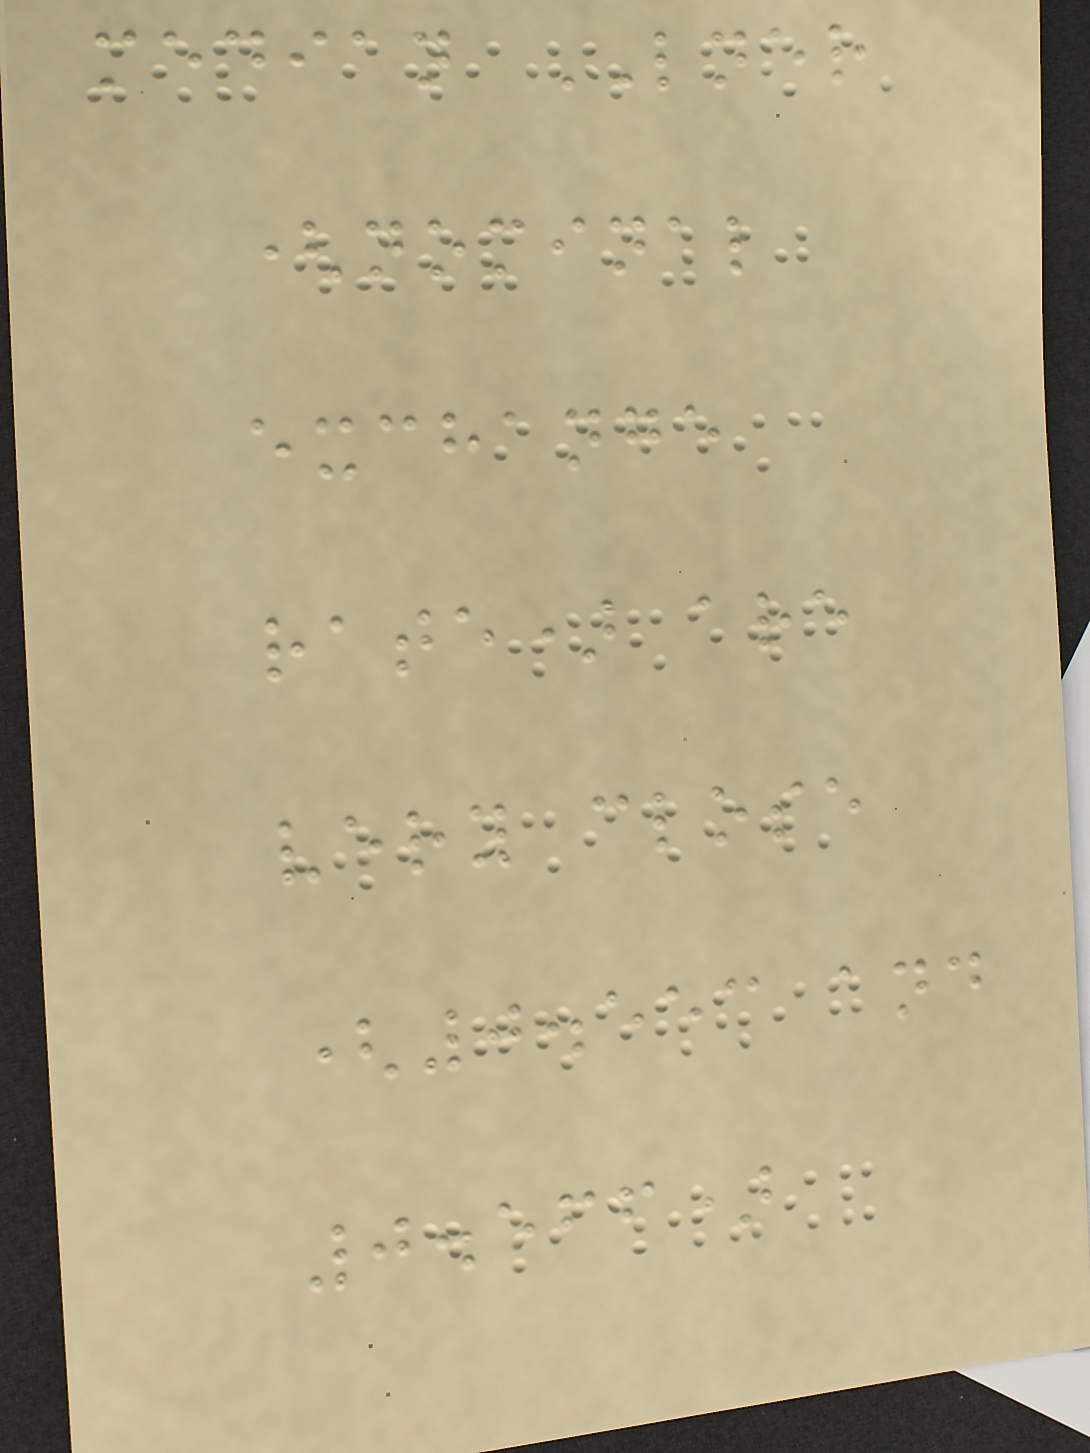median LNER
(nominal
exchange
rate) are
very close
(0.553 and
0.566)
